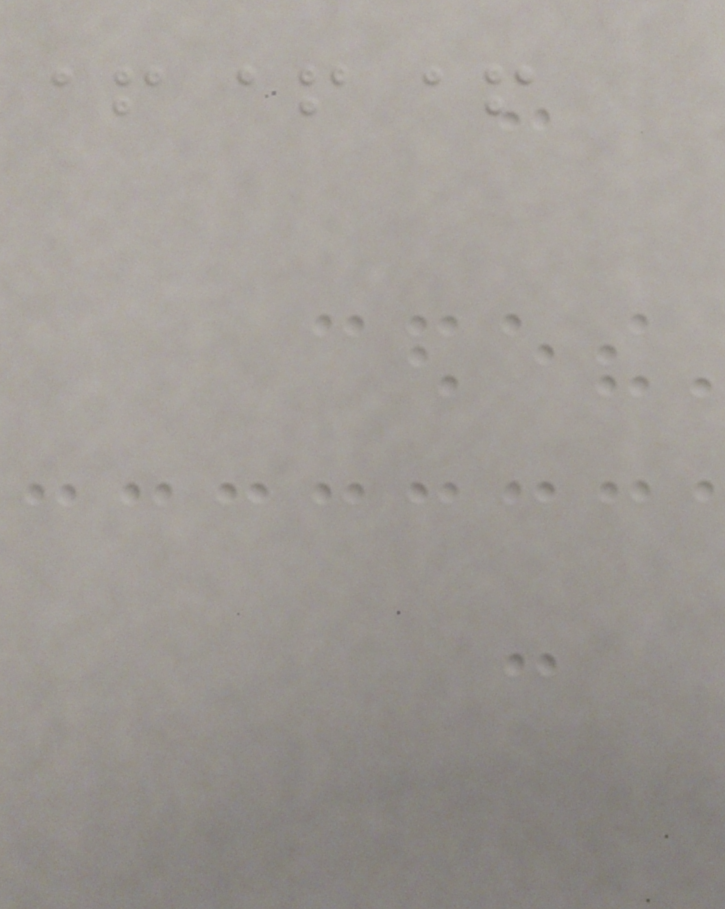+++
